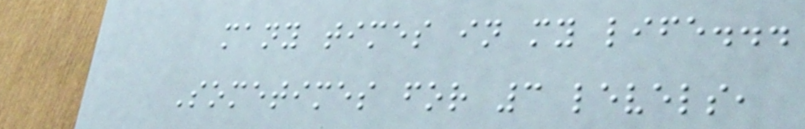many times in my life...
Sometimes for 3 levels,
